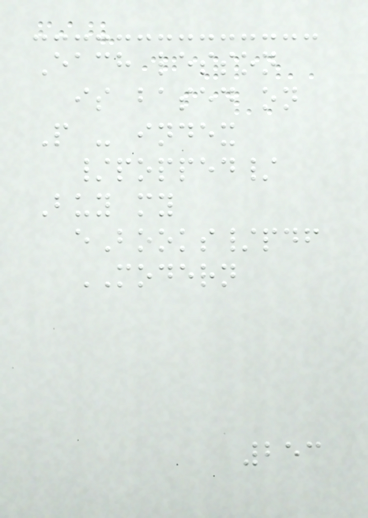Each lesson
is based on
P - index
/popped/
Buy my
eBooks/pdf
MODERN
253
